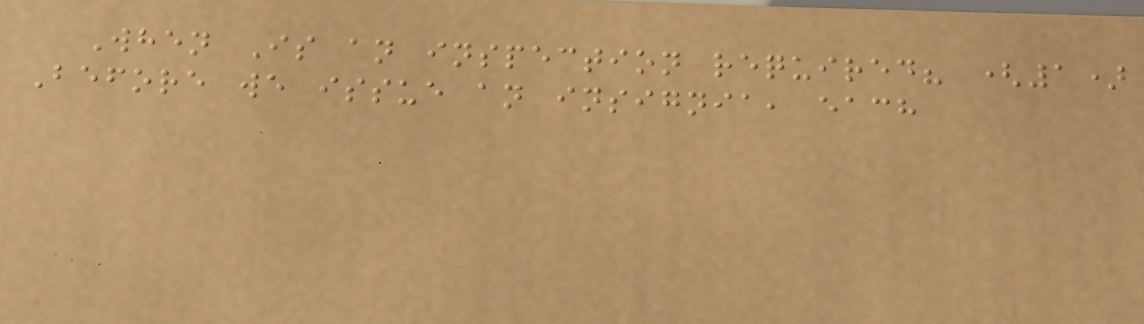When Is an inspection required? (1)
Before we issue an insignia, each
